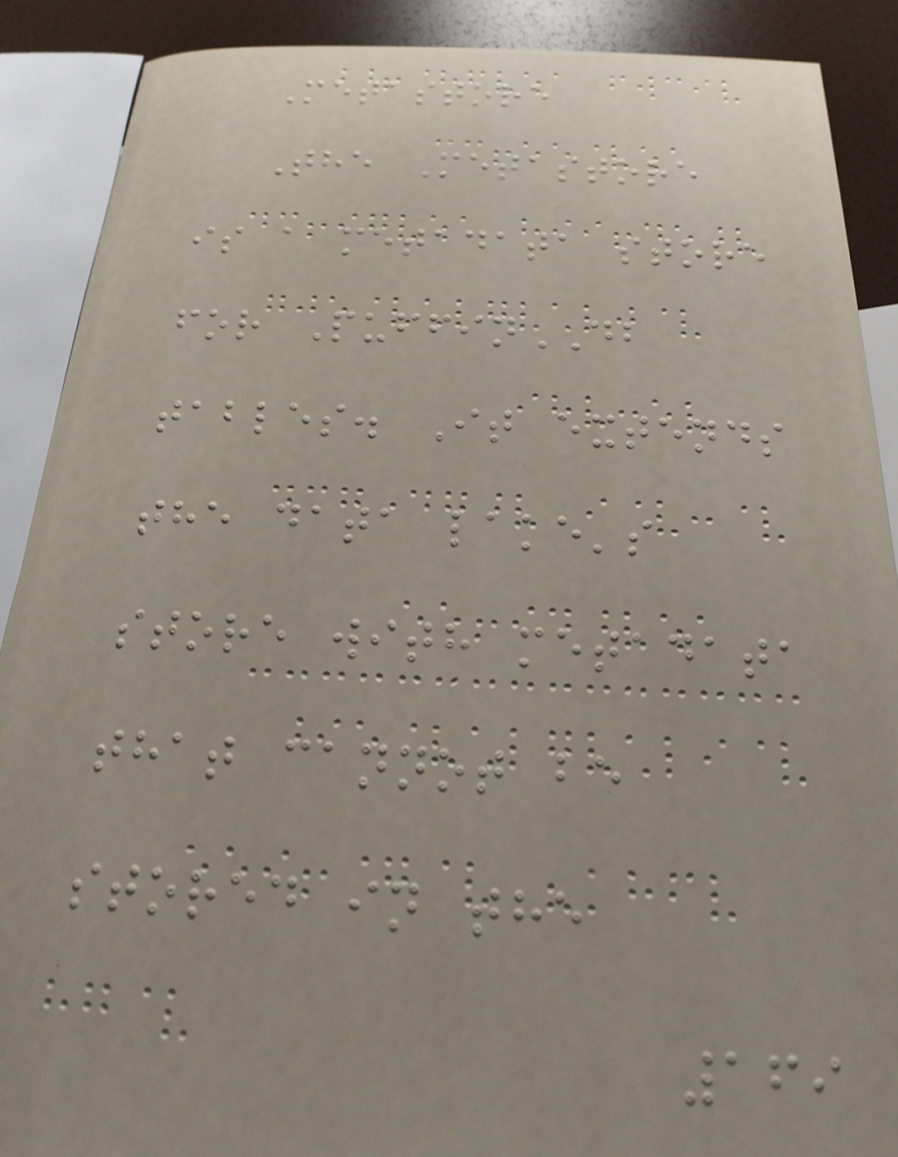Metastore
The Metastore
is a metadata store
for PuffinDB
tables. It extends
the data lake's
store with metadata
that cannot be
stored in the
169
